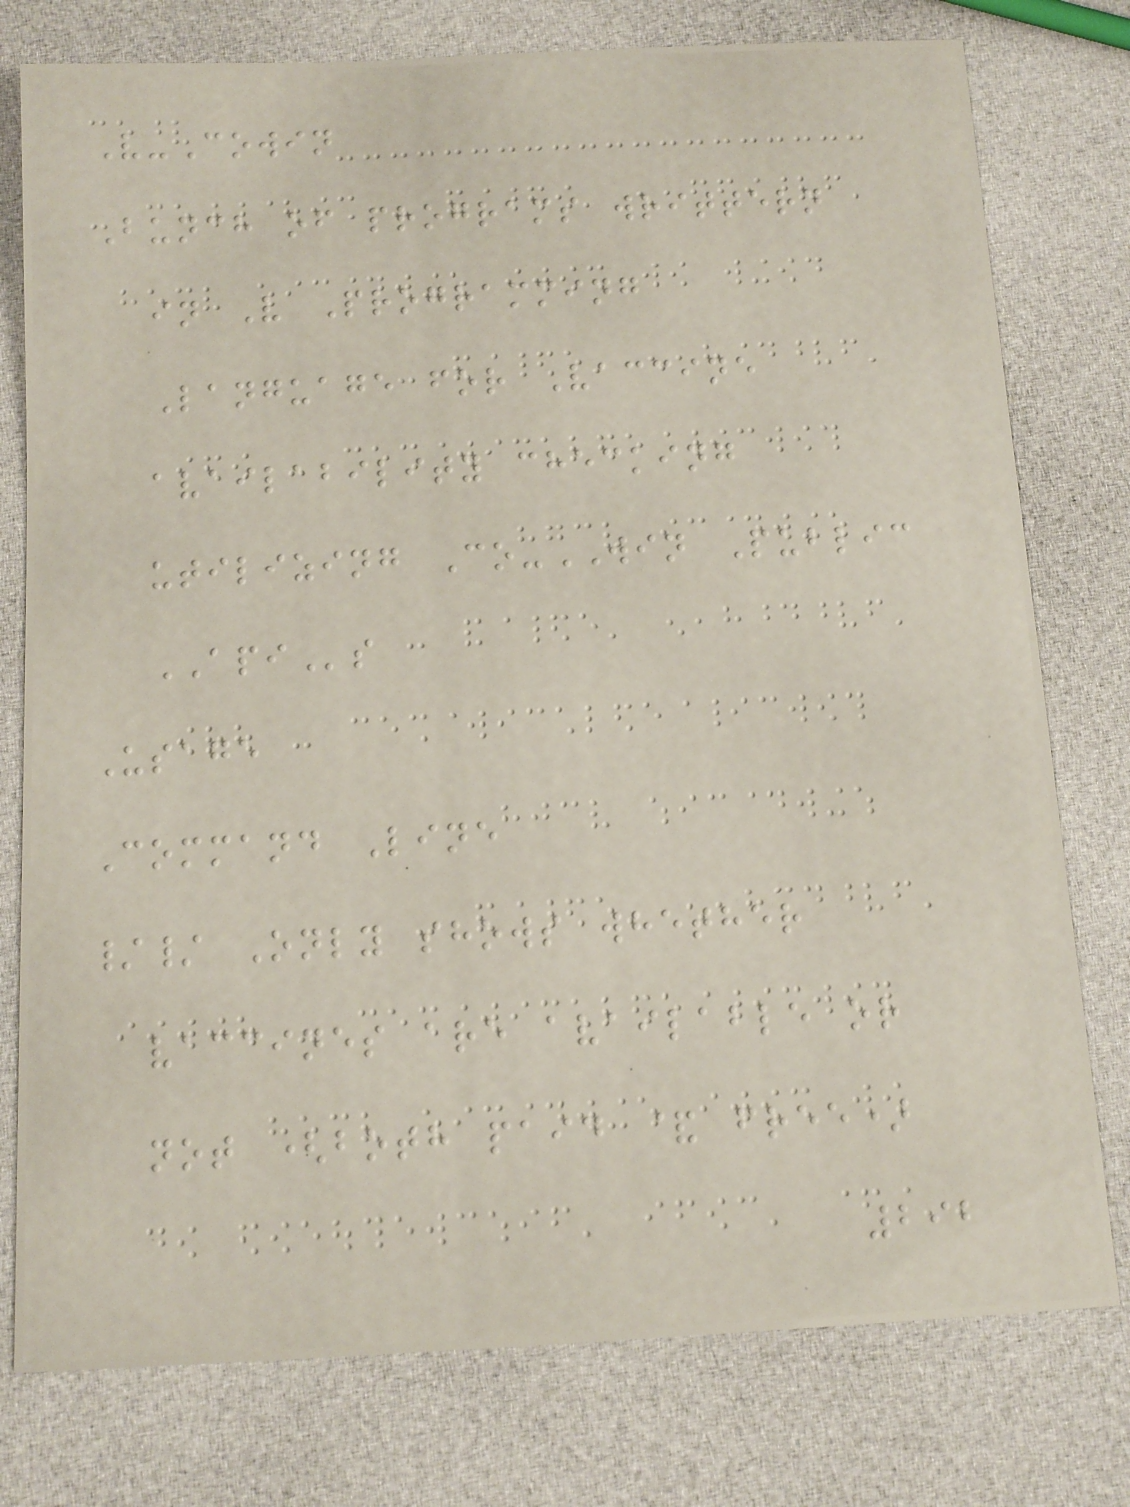V-Cowin
Bunch of programs writtern
in V Programming
Language for Vaccine
availability checking
utilizing Co-WIN Public
APIs
Usage
Command Line
// Only shows whether
vaccines are available or
not (both paid & free)
292
